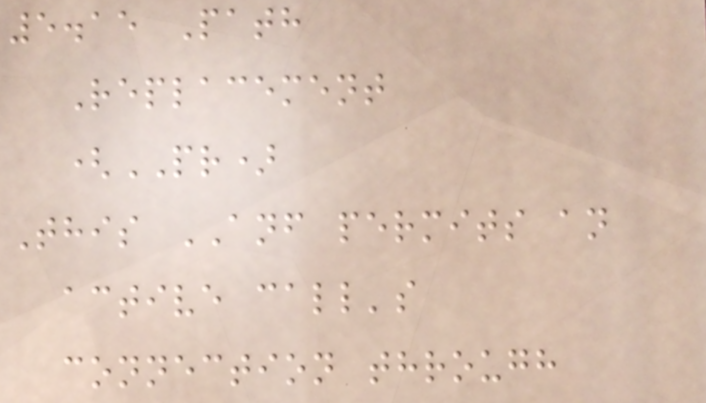5.15 Path
Replacement
(PR)
This ANF permits an
active call's
connection through
